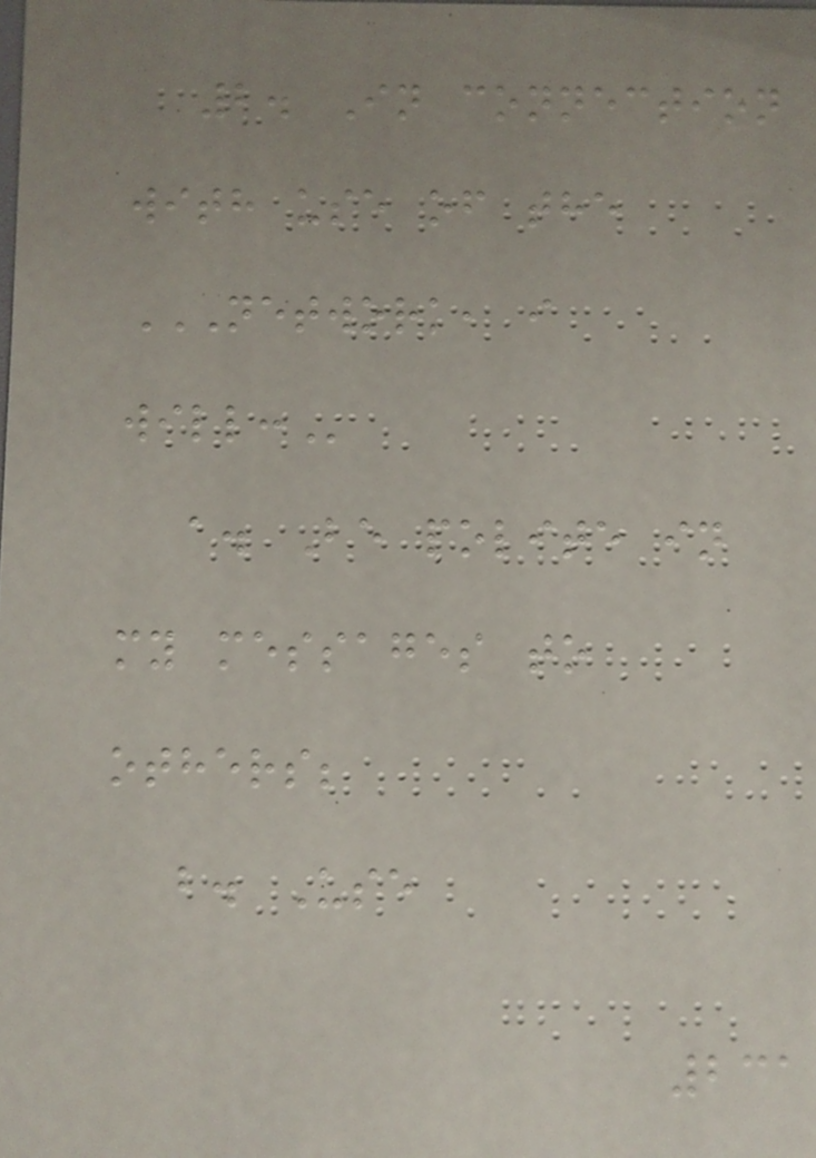2. In connection
with use of the
NETWORK, I
WILL:
a. Be polite in
my messages to
others;
b. Use
231
